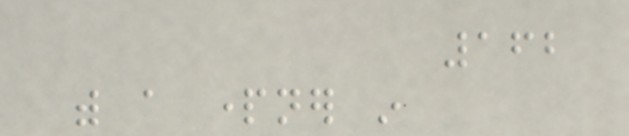162
with a partner in
